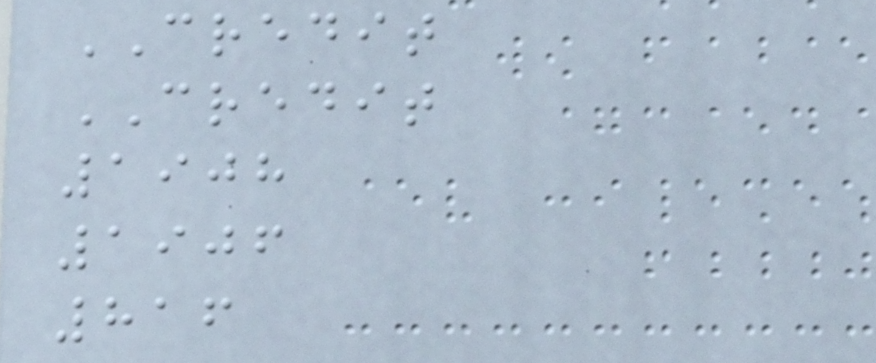CREDIT
CREDIT
1908
1906
816
